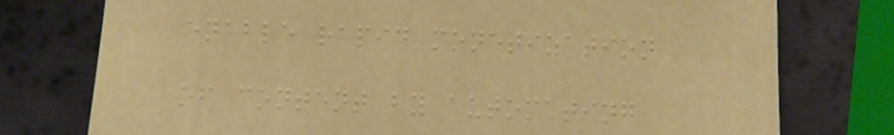enable rapid monetization
of content by automating
